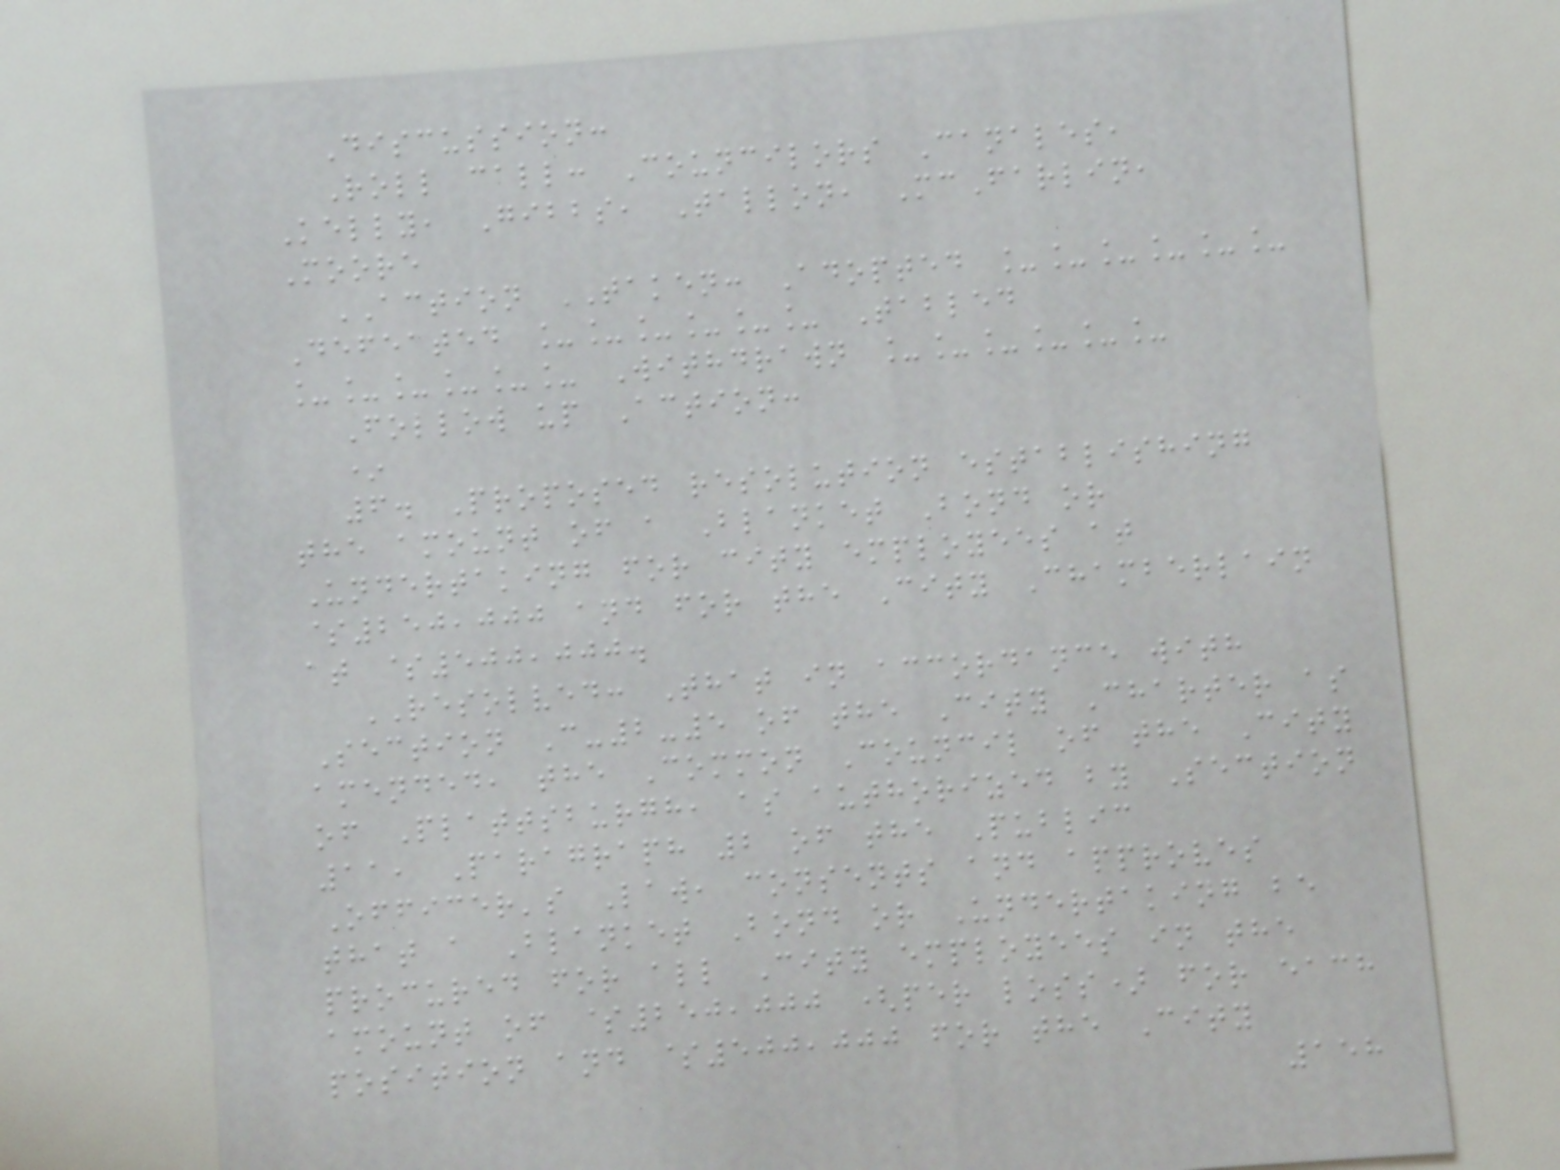Discussion:
Roll call: Councilors Canales,
Kelly, Gibbs, Tallon, McFarlin,
Moore
ACTION TAKEN: Adopted ______
Defeated ______ Tabled
______ Withdrawn ______
Follow up Action:
*
6. Proposed resolution establishing
the amount of a Blanket Bond or
Undertaking for city employees at
$250,000 and for the City Chamberlain
at $500,000.
RESOLVED: That in accordance with
Section C-2-5 of the City Charter as
amended, the Common Council of the City
of Plattsburgh, as authorized by Section
11, Paragraph 2 of the Public
Officer's Law, consents and approves
that a Blanket Bond or Undertaking be
procured for all City employees in the
amount of $250,000 (per loss) for each
position and $500,000 for the City
158
